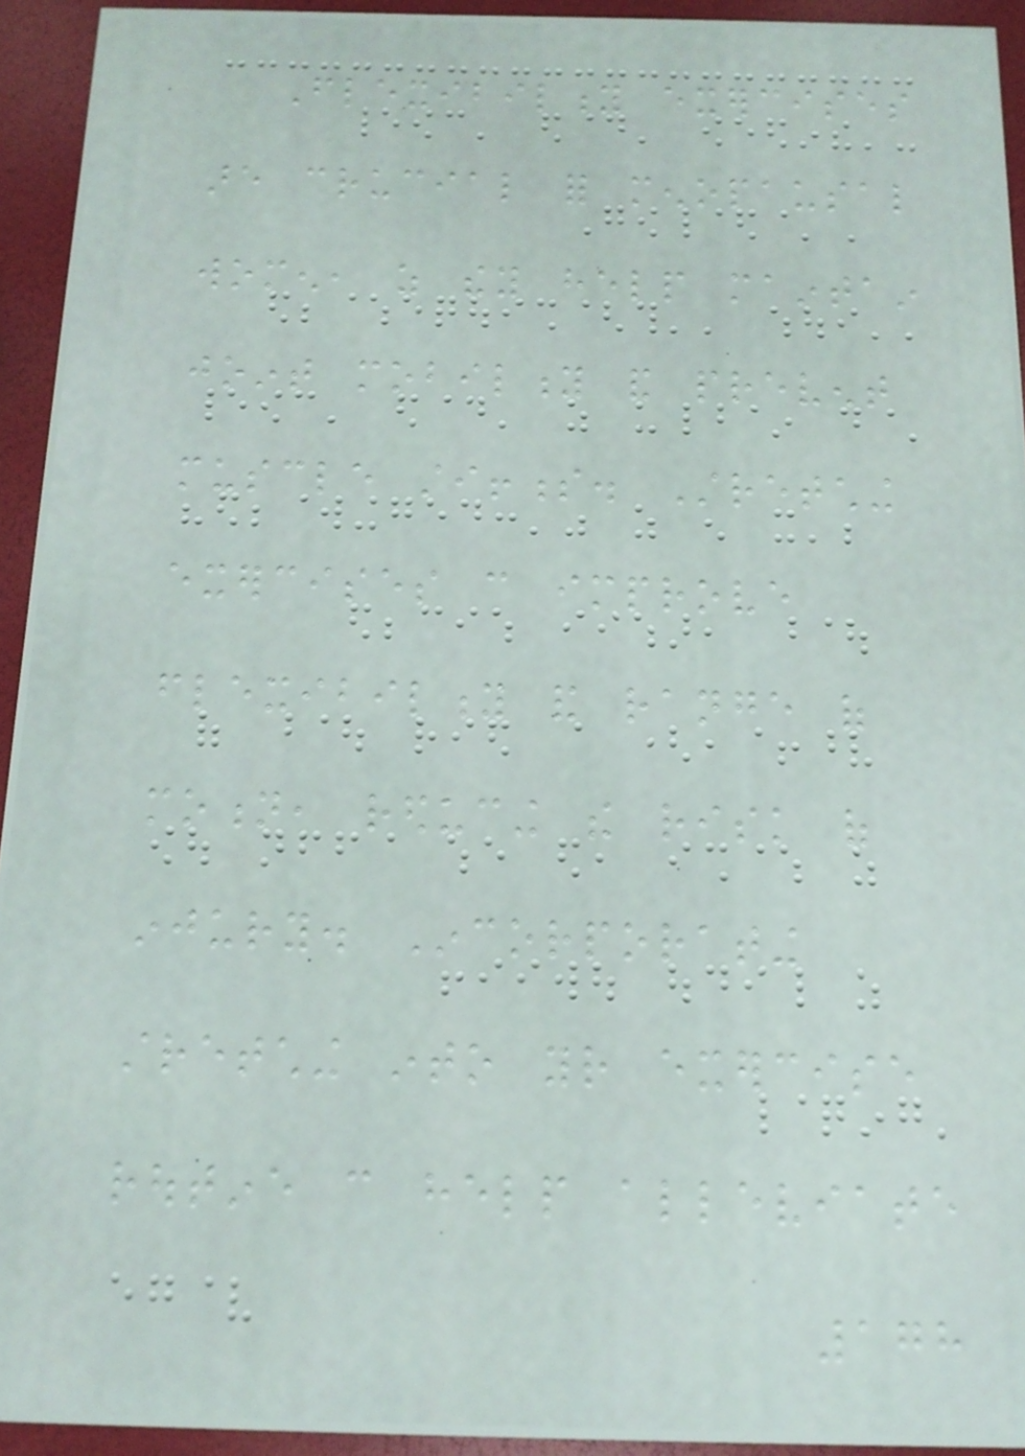Flexibility exercises
are crucial for menopausal
women, as they help maintain
joint mobility and prevent
muscle stiffness. Stretching
exercises can improve
flexibility and range of
motion, reducing the risk of
injury. Incorporating
stretching into your exercise
routine can help alleviate
178
